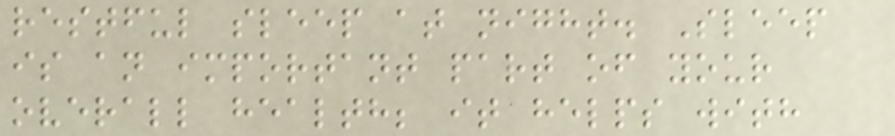restful sleep at night. Sleep
is an important part of your
overall health; it helps with
